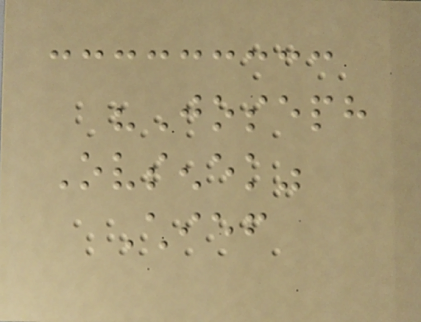"Joseph
Ovsenek"
Chief
